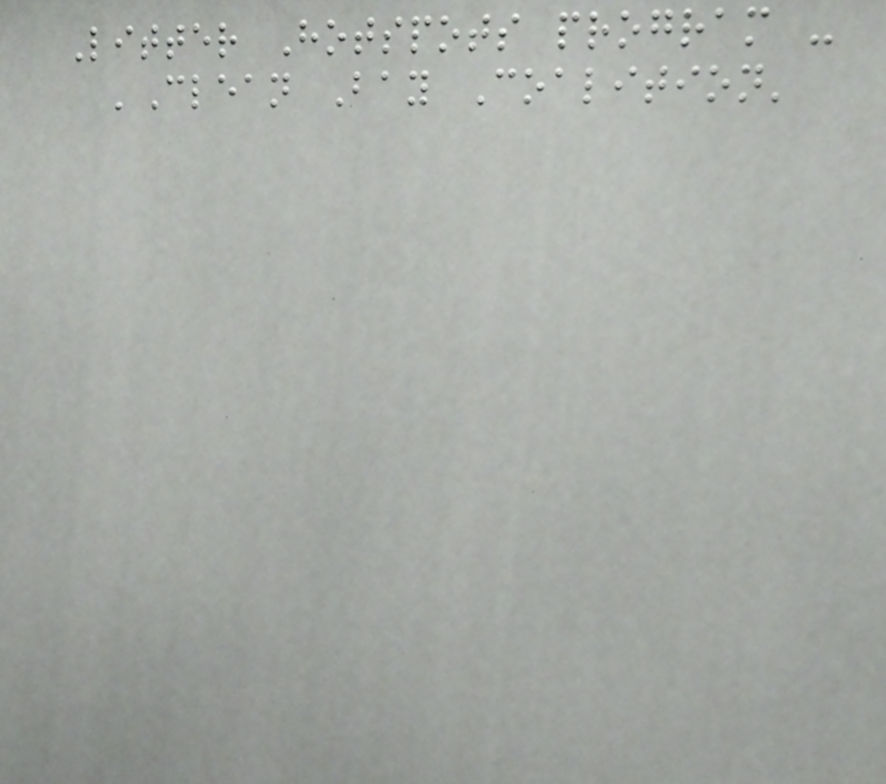Litter Hotspots program -
'Clean Bay Coalition'
